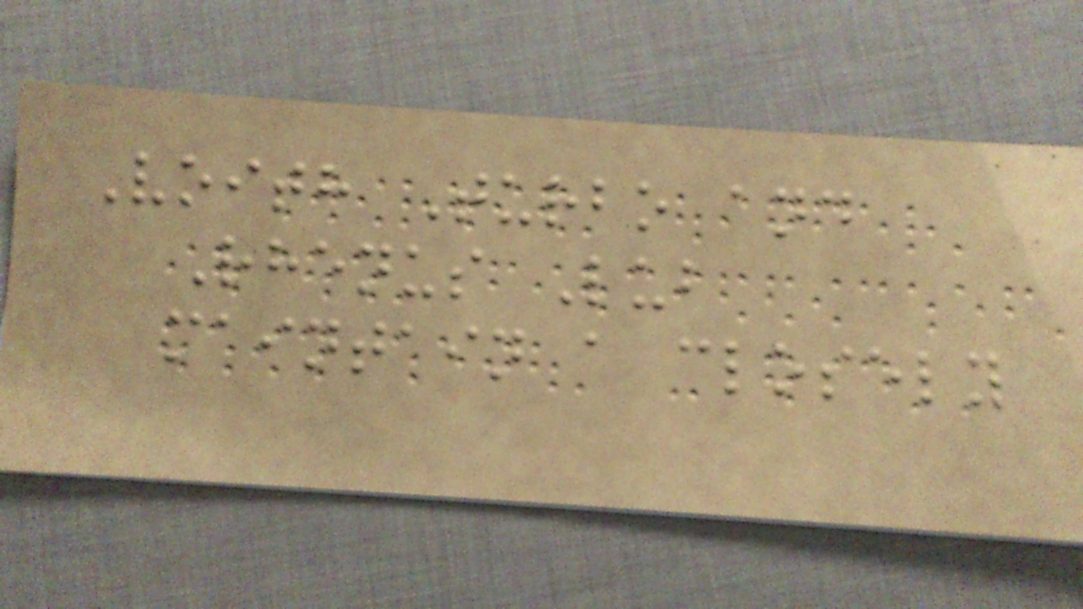Voith Turbo and
Rhenus Lub
maintain a closely
